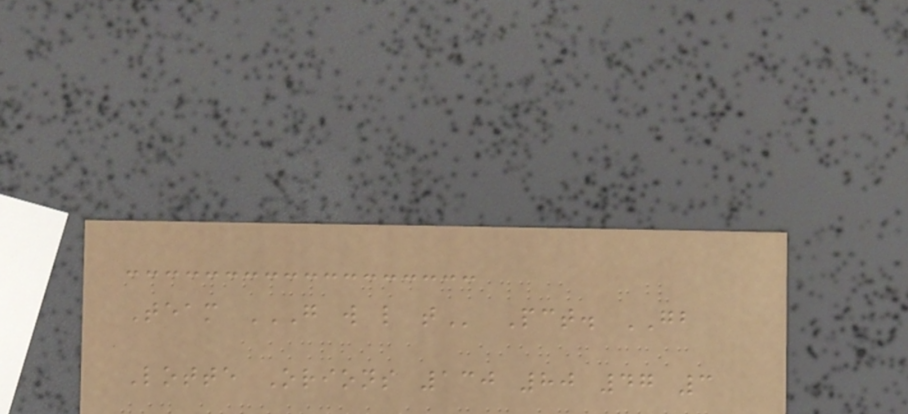Team G W L T Pct. GB
Lotte Orions 130 80 47 3
